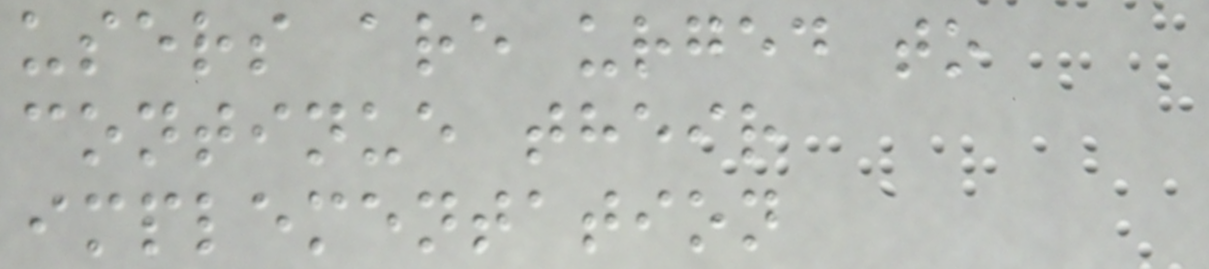users are urged to
continue their
implementation
